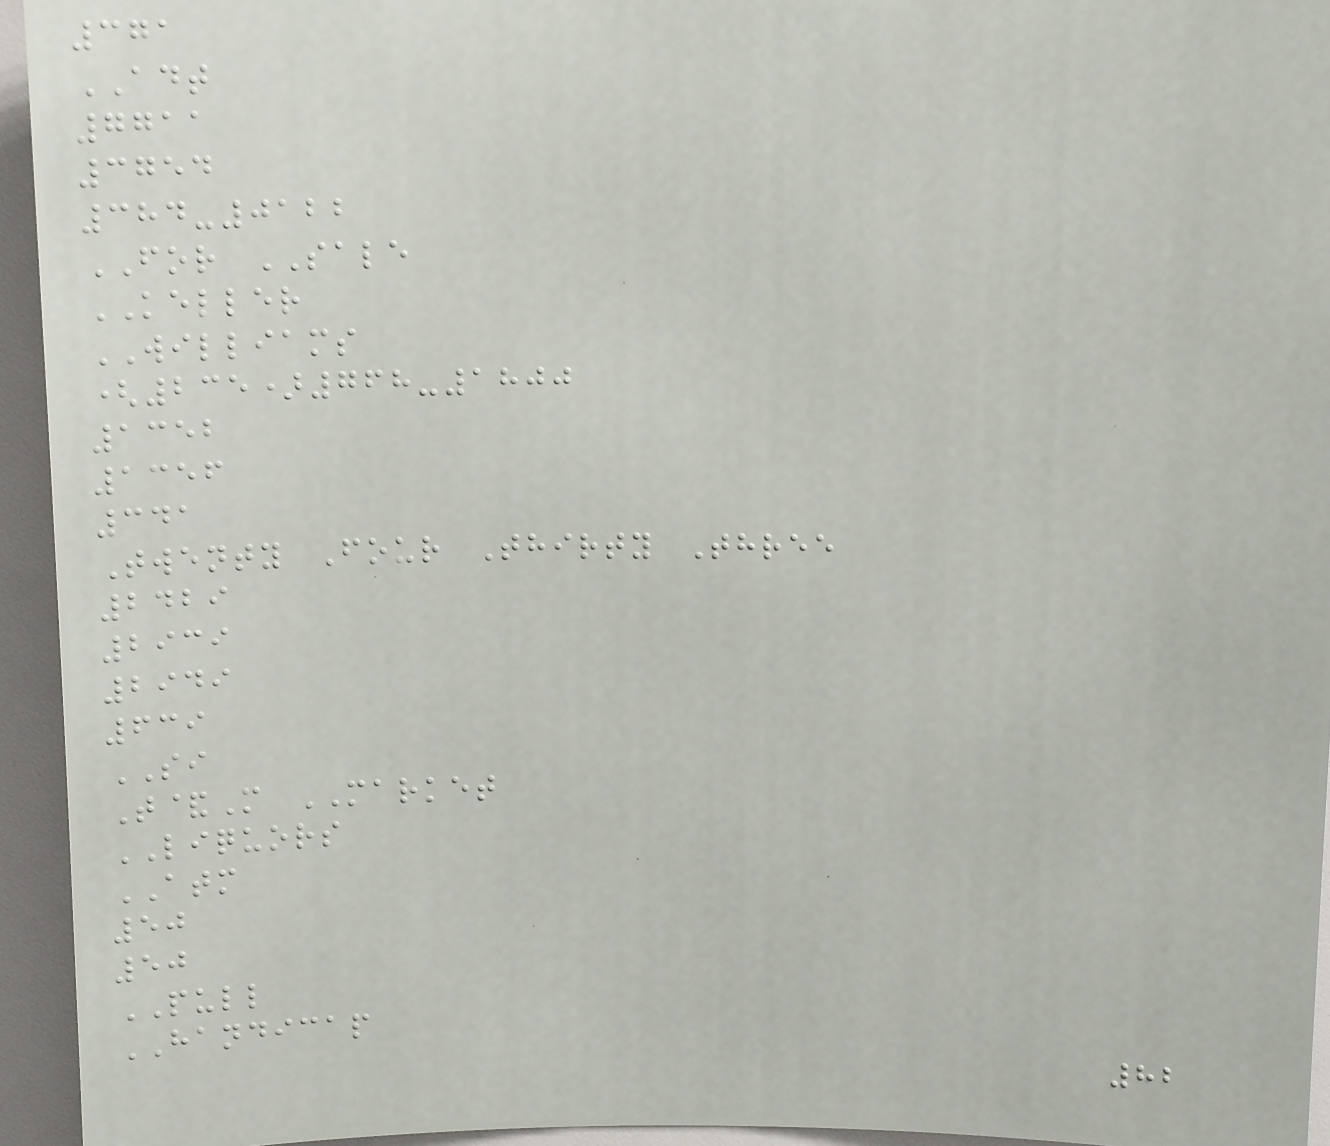371
ADT
7711
3754
384-0122
FOR SALE
KELLER
WILLIAMS
(235)768-1800
1352
1356
341
Twenty Four Thirty Three
2429
2939
2949
639
SI
T&M MARKET
LIQUORS
ATM
50
50
PULL
HANDICAP
82
